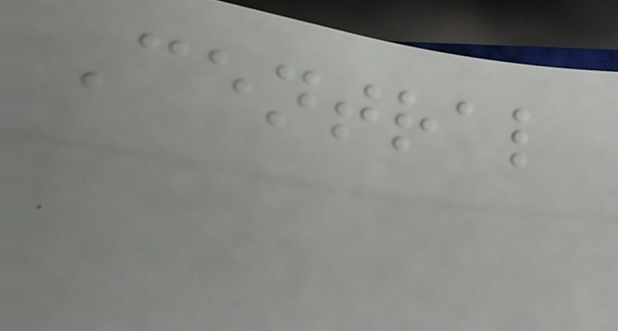Central
